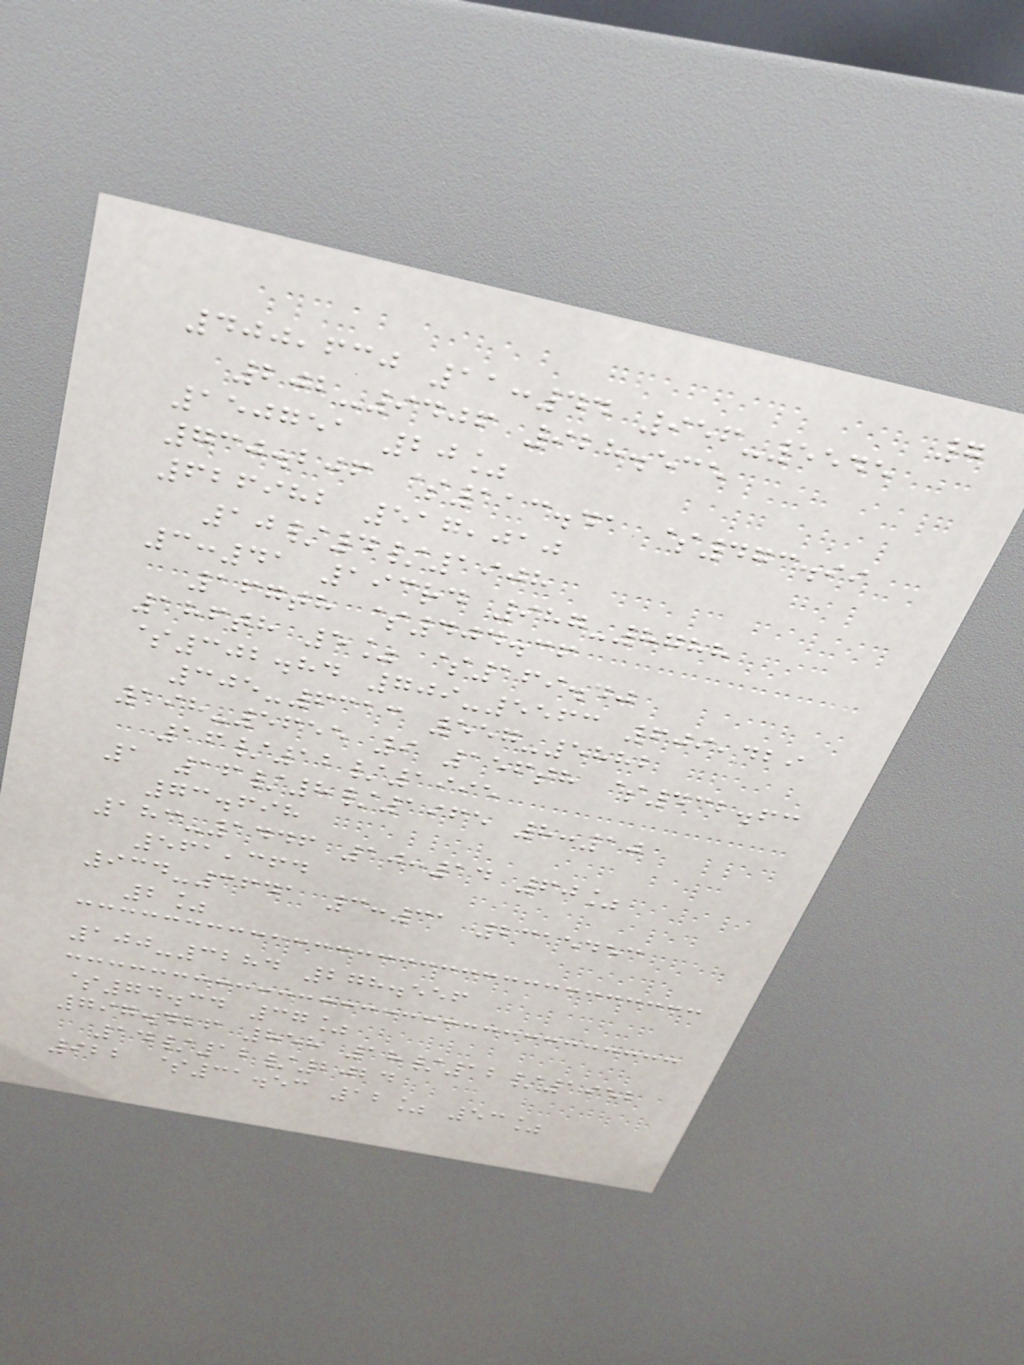7
400,630 11:44 956-5545
202-9406 928.535
150751 20%
730.206 $113.41 $473.99
626982 517,010
10/4/1908
3:41 193rd 987-8788
167th $404.36
186th 5% $169.40
$302.84 709-5563 609,429
305-6313 557-5882
198-5655 9 156th $432.63
16/12/1995
1 16/8/1965 8:10
73.698
183-1446 10:14 60%
561,364
934-3641 3:31 2315453
2%
100-3284 278.556
$74.34 37%
797.426 858 18/12/1952
14/12/2024
922 $31.53 12% 53%
